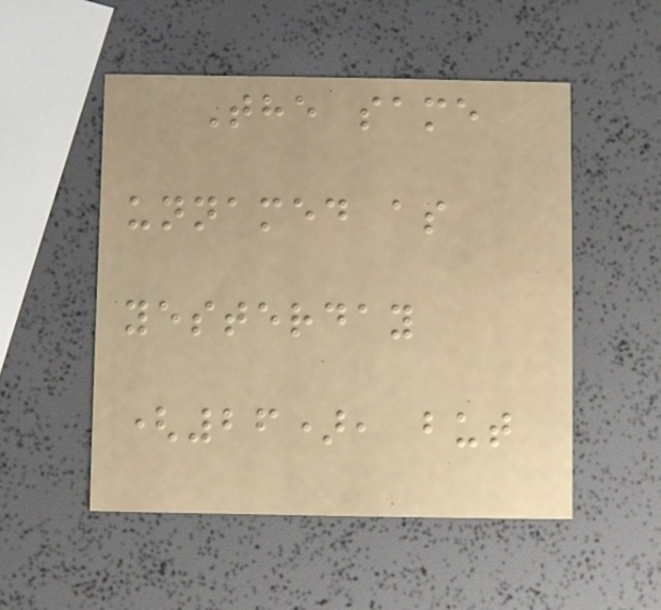The same
unnamed as
yesterday
(26), but
